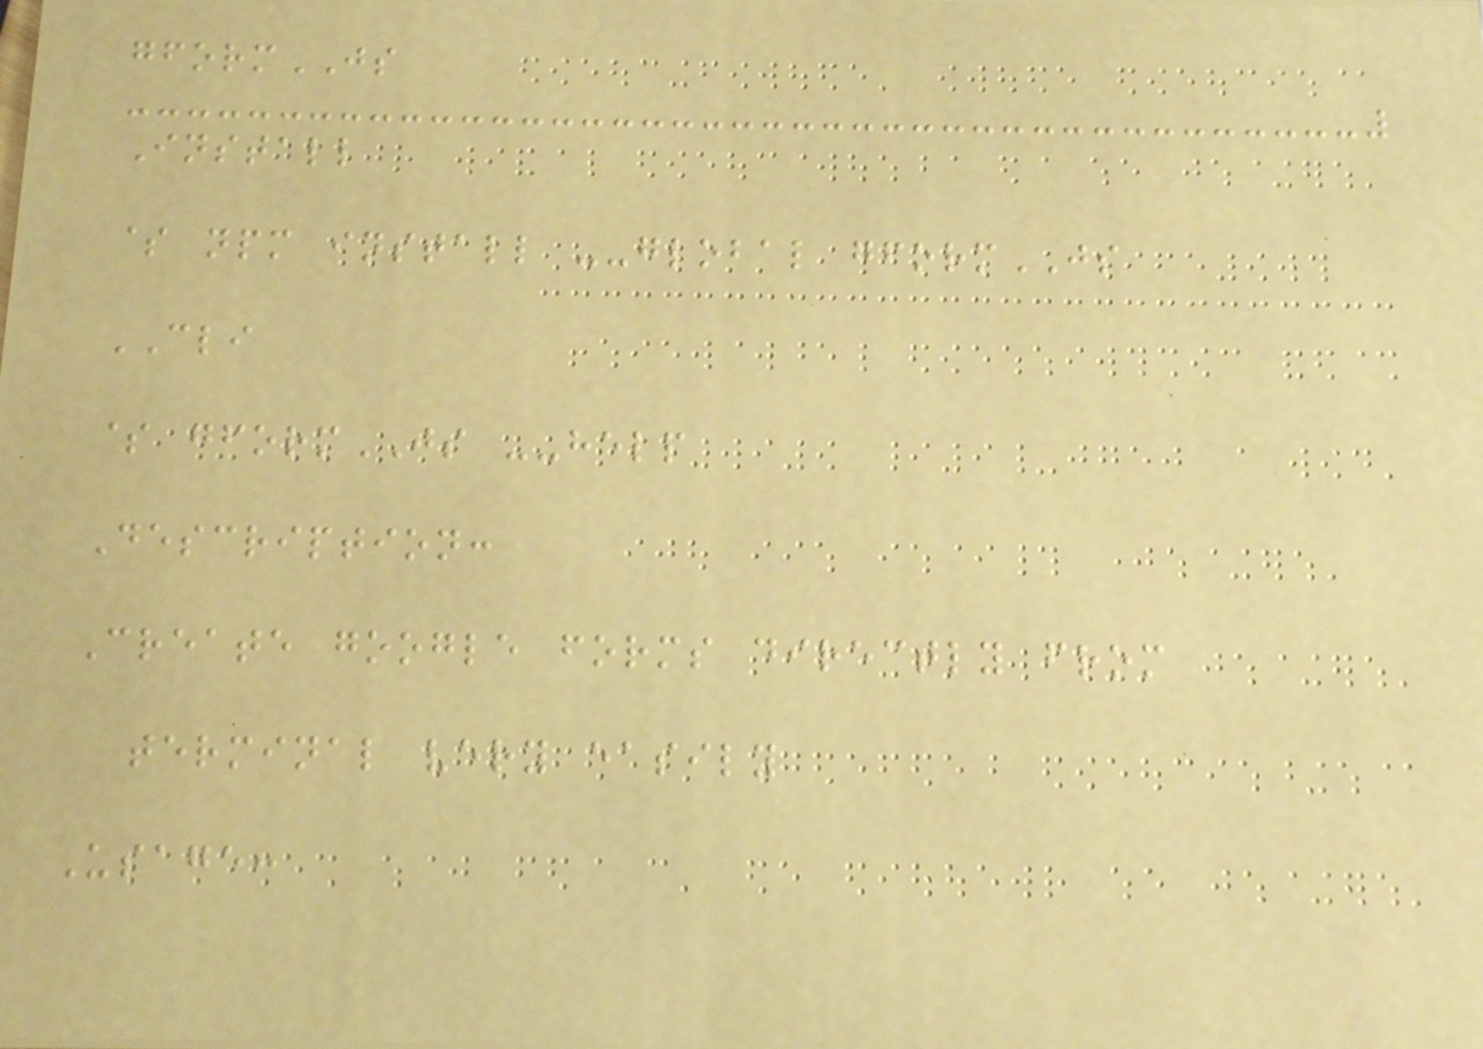gformJS
Install
$ npm install --global gformJS
CLI
$ gformJS --help
Description:
Create google forms directly from
terminal very easily
Usage:
